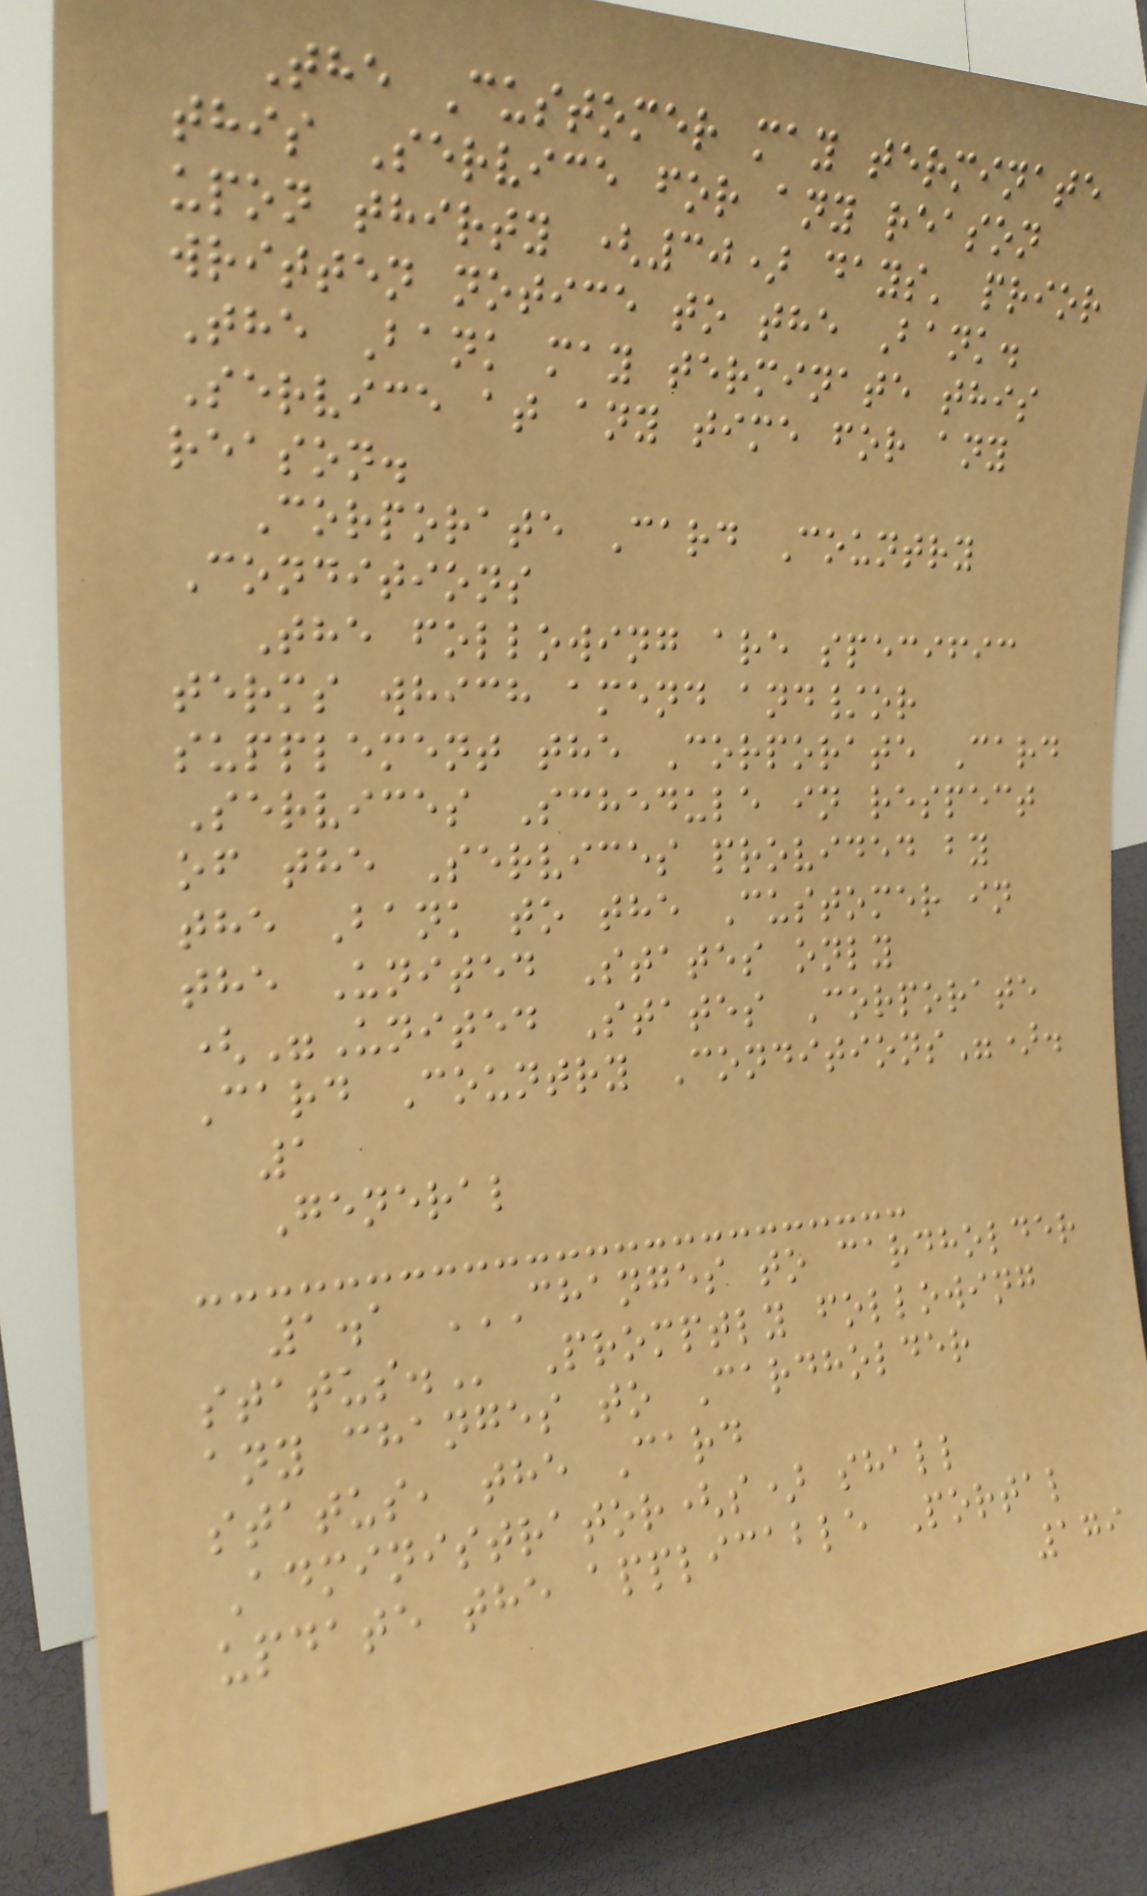The Customer may terminate
this Service for any reason
upon thirty (30) days' prior
written notice to the Bank.
The Bank may terminate this
Service at any time for any
reason.
Corporate Card Country
Conditions
The following are specific
terms which amend and/or
supplement the Corporate Card
Services Schedule in respect
of the Services provided by
the Bank to the Customer in
the United States only
("United States Corporate
Card Country Conditions").
1
General
1.1 CHANGES TO CARDHOLDER
STATUS. Promptly following
any changes to Cardholder
status, the Card
Administrator(s) shall
update the applicable Portal
179
